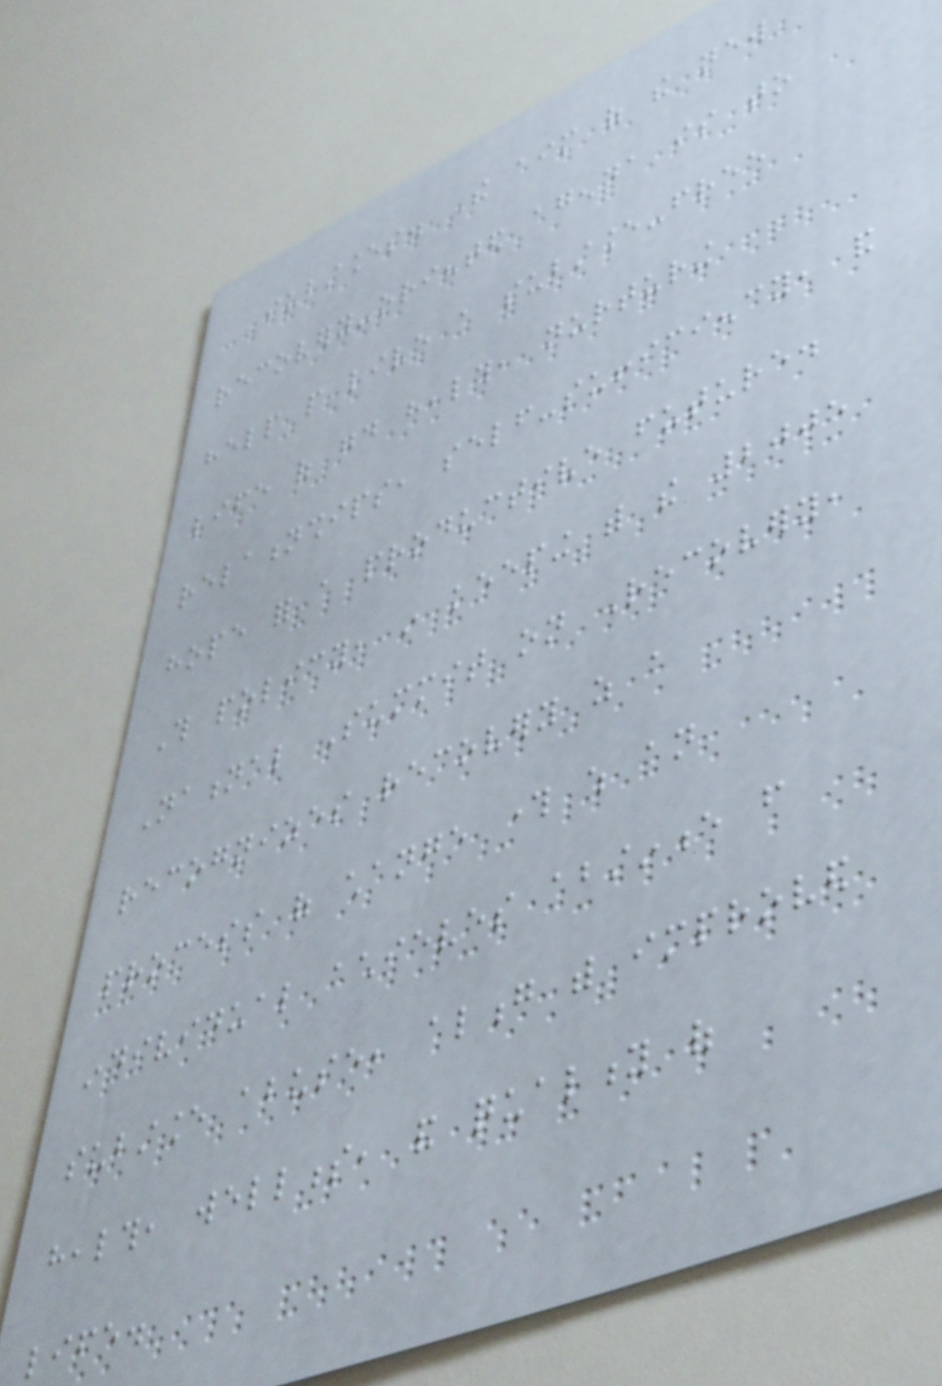substances. The aim of the new
recovery-oriented agenda is to
help people live a substance-free
life of good health, nurturing
relationships, self-sufficiency, and
hope for a productive future.
This policy, in keeping with the 2005
National Summit on Recovery,
recognizes recovery as a
process of change through which an
individual achieves abstinence from
substance abuse, along with improved
health, wellness, and quality of
life.
